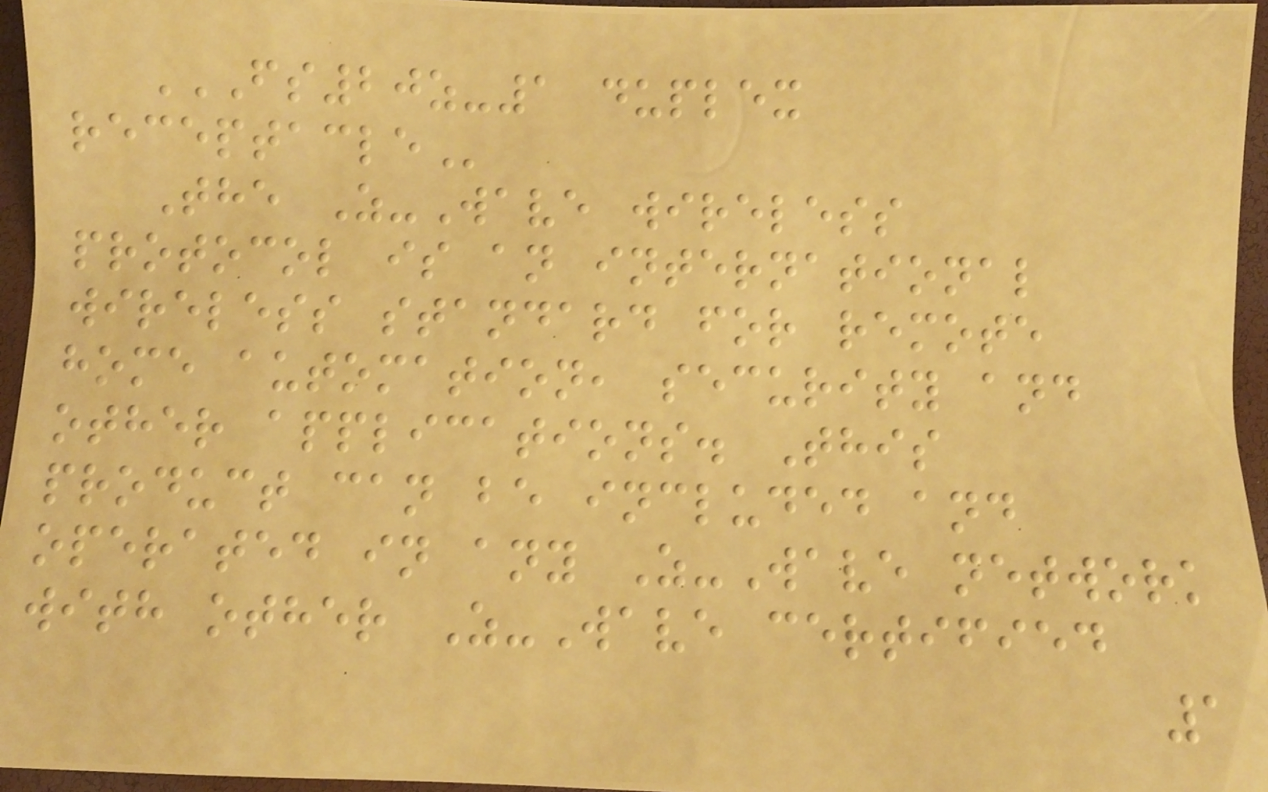FS20Z-1 DUPLEX
RECEPTACLE
The Z-Wave wireless
protocol is an international
wireless standard for remote
home automation, security and
other applications. This
product can be included and
operated in any Z-Wave network
with other Z-Wave certified
1
